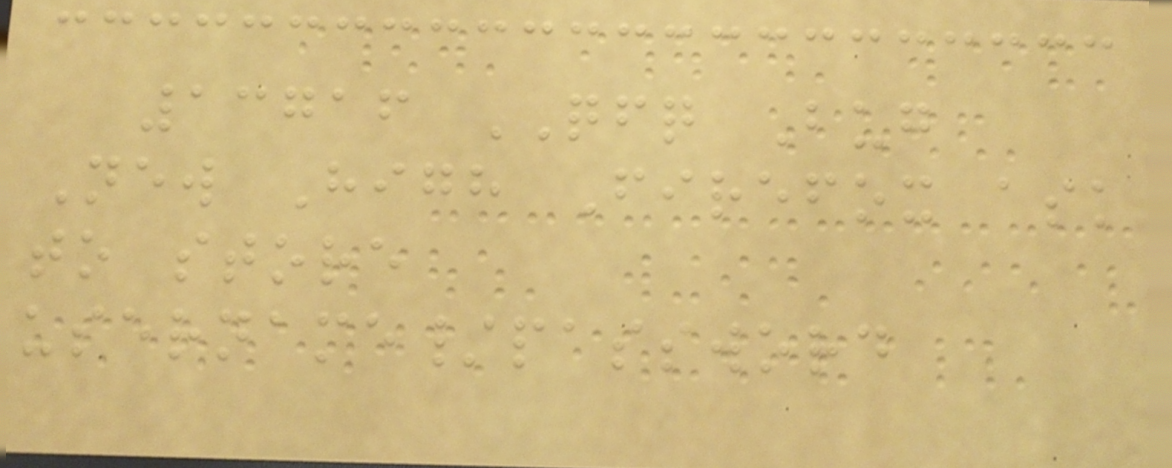13716 QFQ Bug
New High Firefox ask
to store
username/password
